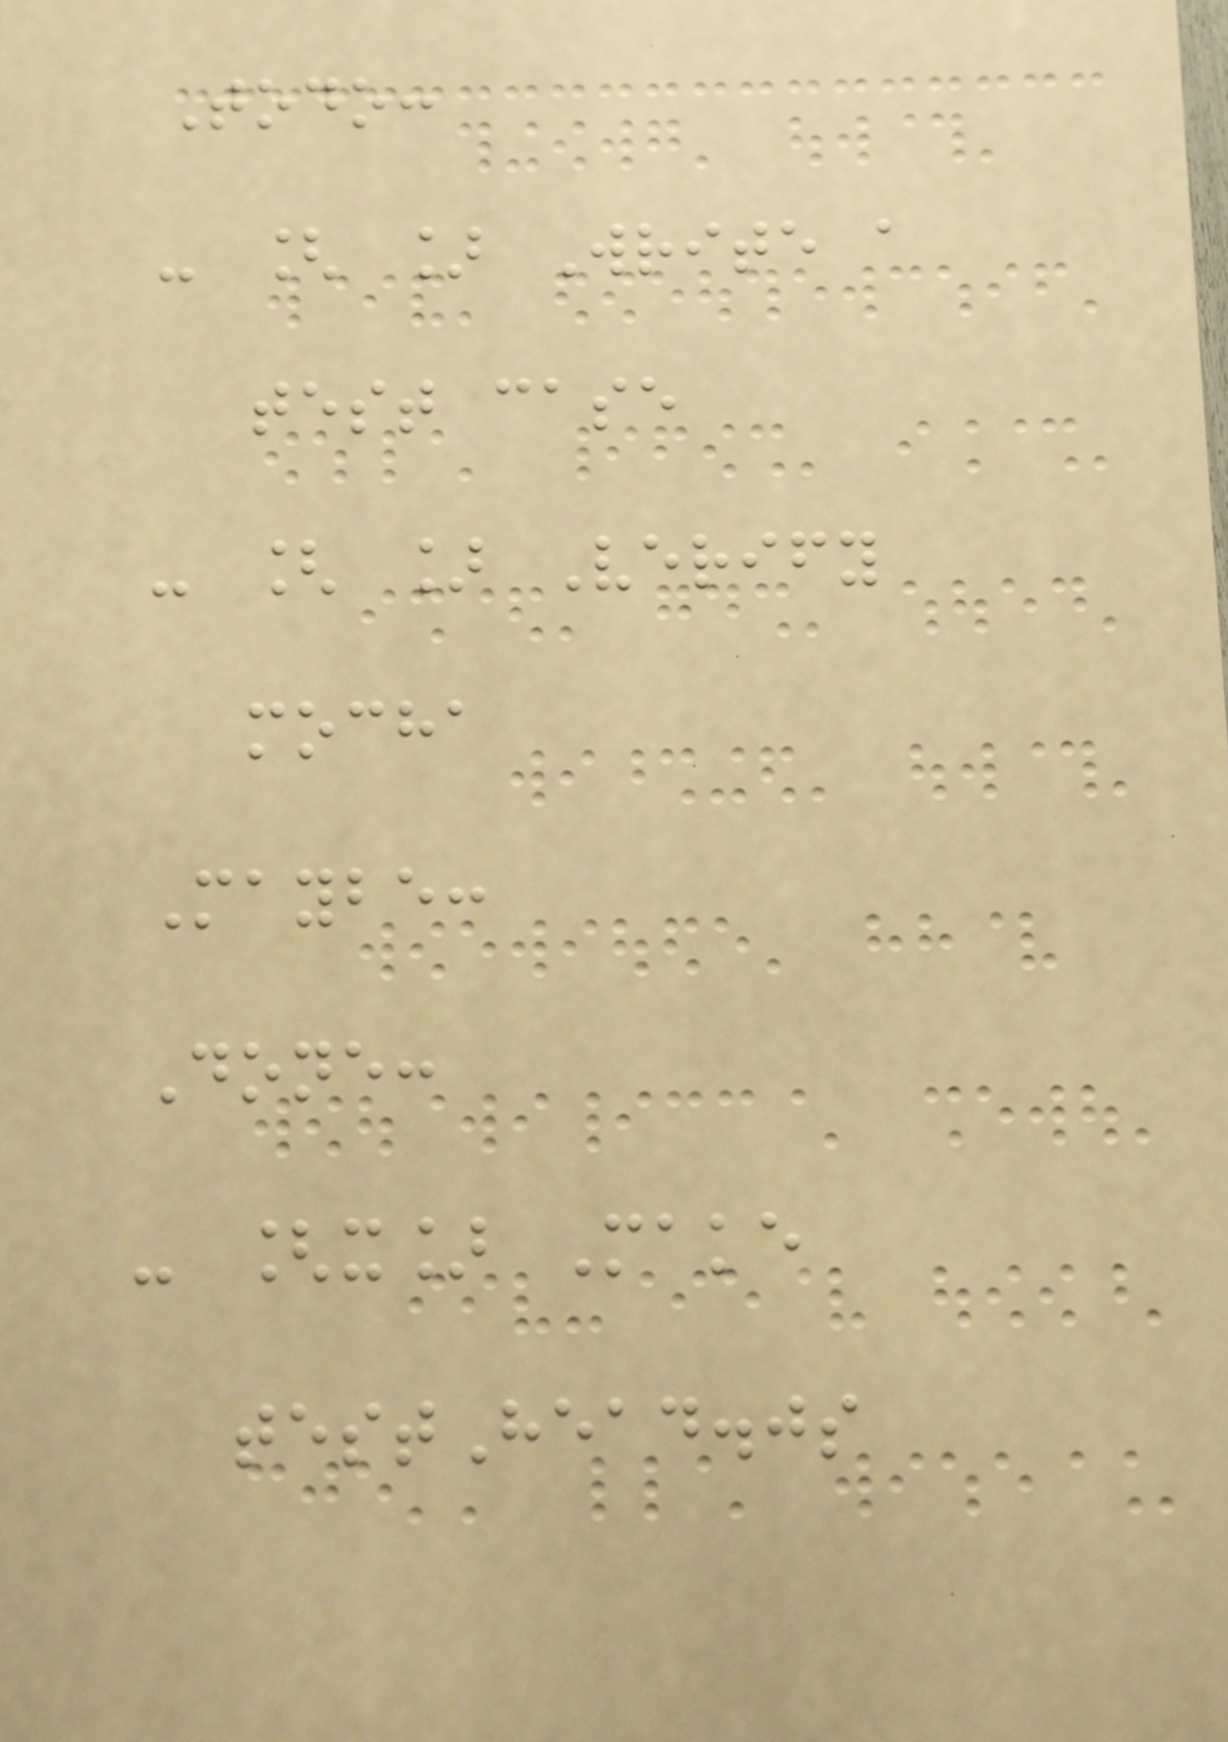Todo:
- [ ] Write a
test case
- [ ] Verify
mocha
Maybe:
Done:
- [x] Make
testHead.js
